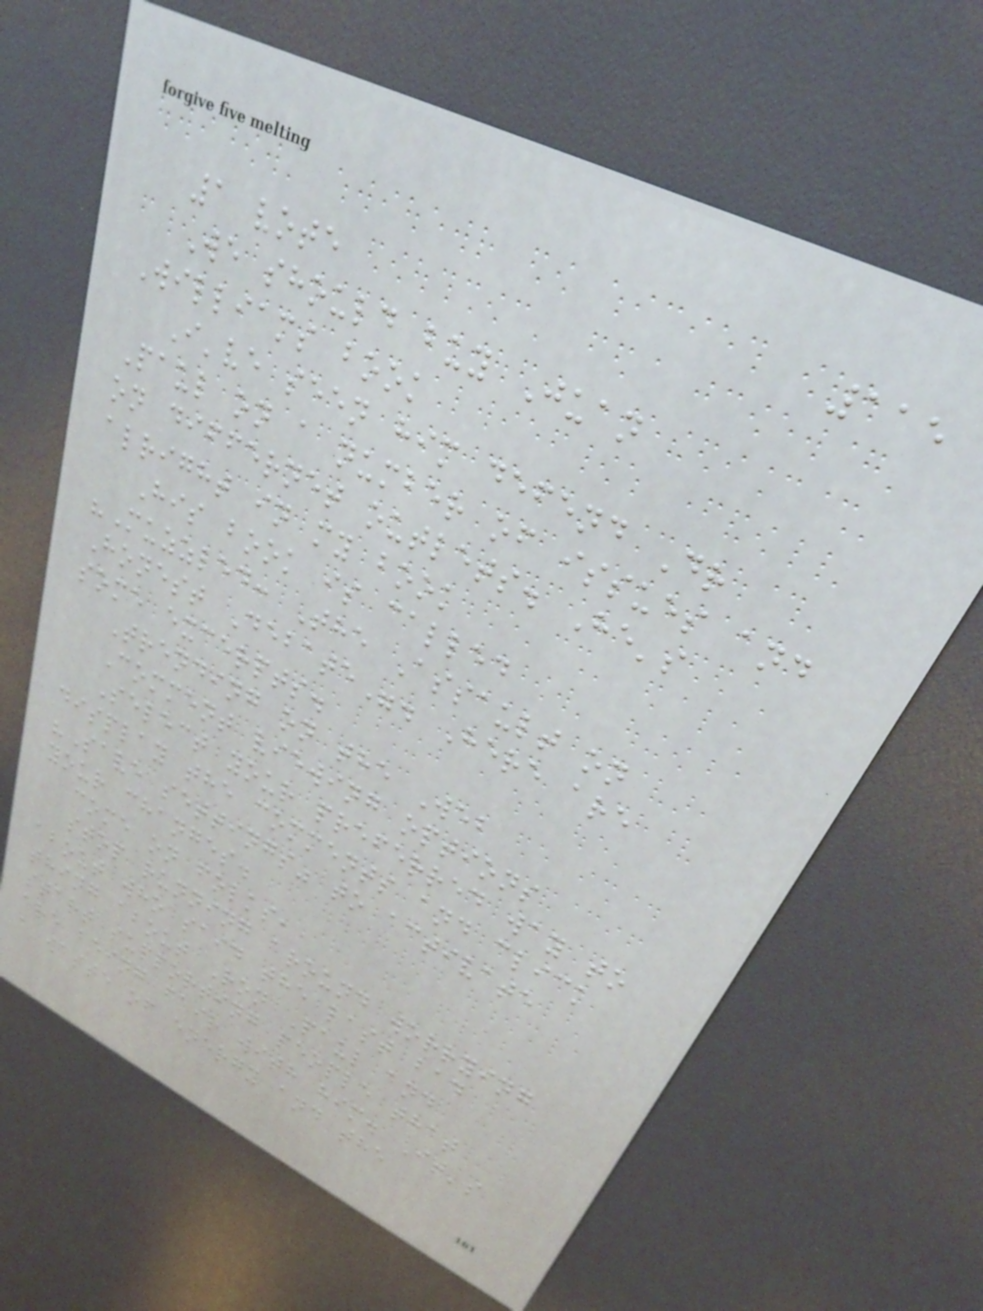115
1 vote
We should buy Juan
Williams book
I've seen him defend Dr
Paul on a number of issues and
on differnet outlets. He's
alright in my book
His book is called
"Muzzled: The Assault on
Honest Debate". Here are
some excerpts.
Trending on the Web
Comment viewing options
Select your preferred way to
display the comments and click
"Save settings" to activate
your changes.
come on folks,
stop running around worrying
about who said the last bad
thing about Ron Paul and
start supporting people that
are being fair with him. It's
a waste of energy and the
